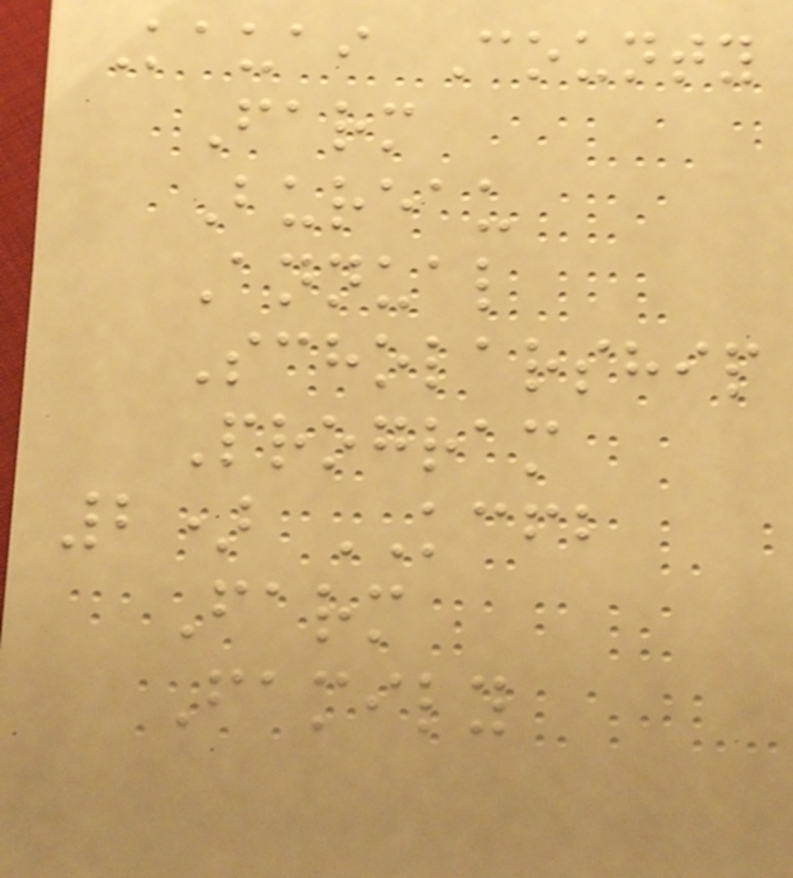Kauai County
Farm
Bureau
Annual
Scholarship
Program
2) KCFB
Farm
Family
